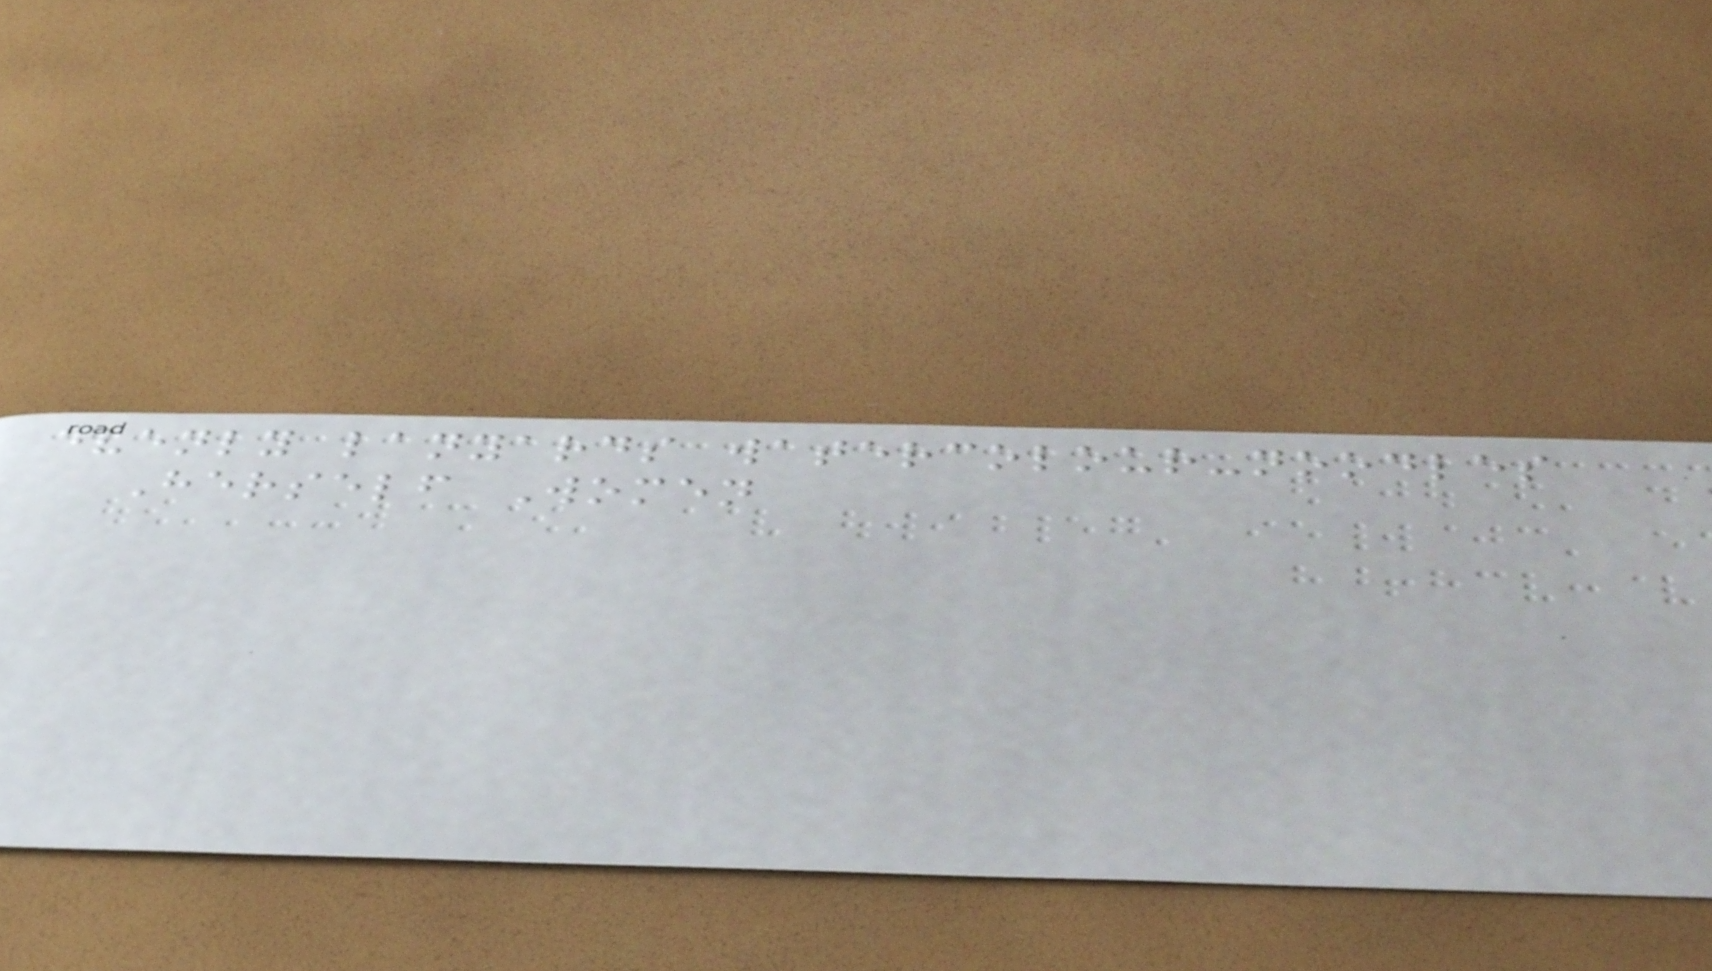evenly lanyards watercolour-noodles
Herself Women
